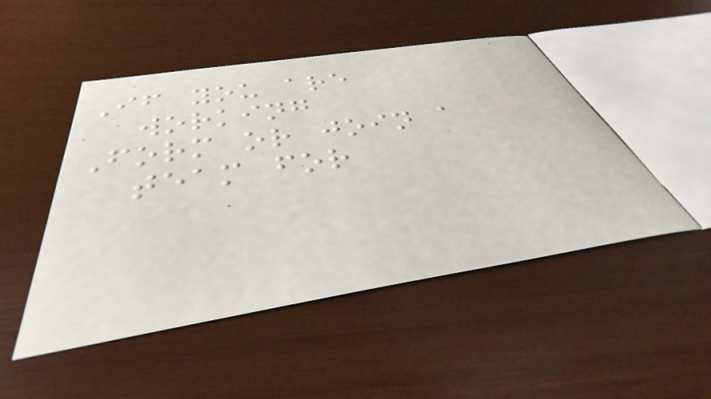If you are
working
Form or join a
team for
